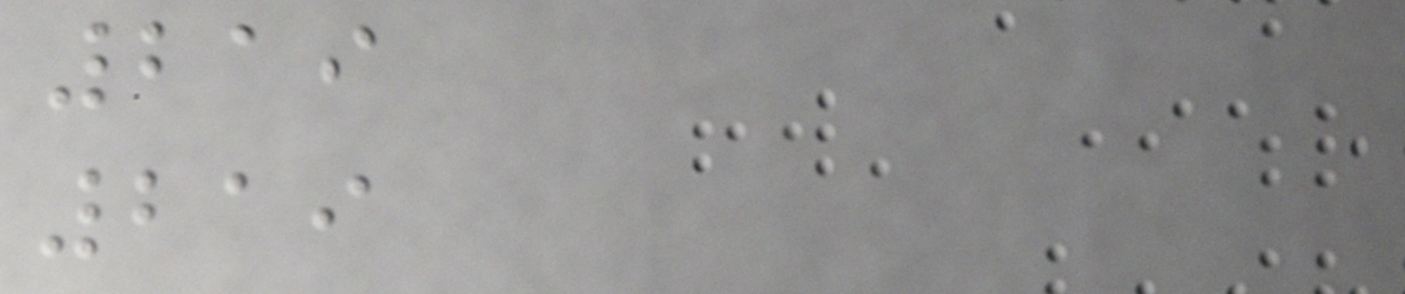219
219
